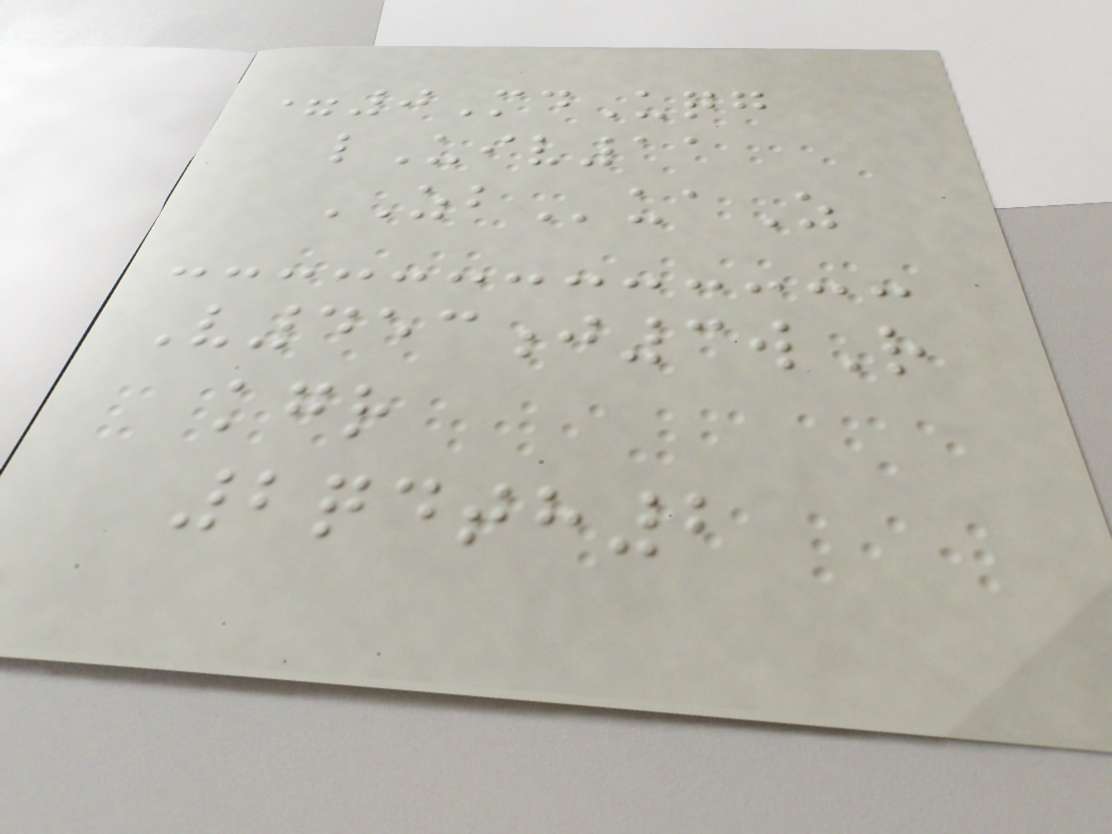=0MdUqg
lUiv11
ZBuaZ
V453j3wR
kgr
2qdth2
